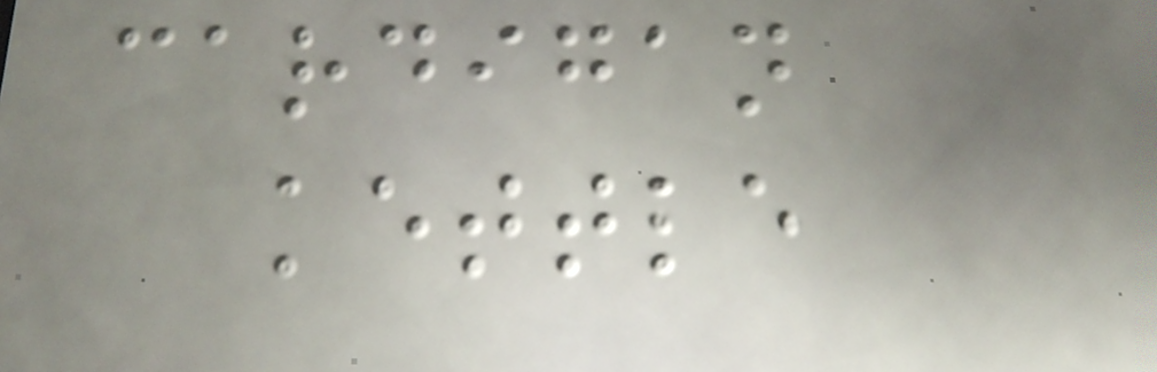cardigan
kettle
